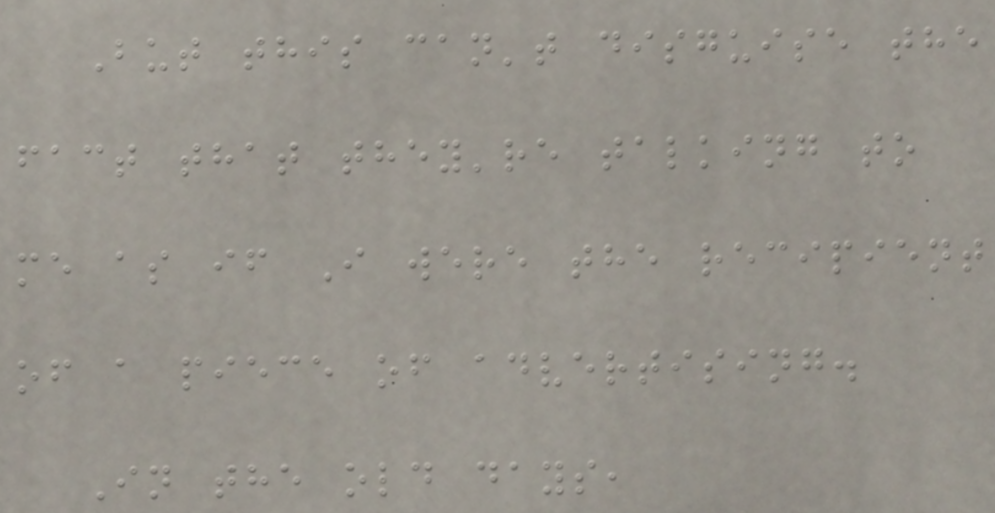But this can't disguise the
fact that they're talking to
me as if I were the recipient
of a piece of advertising.
In the old days,
